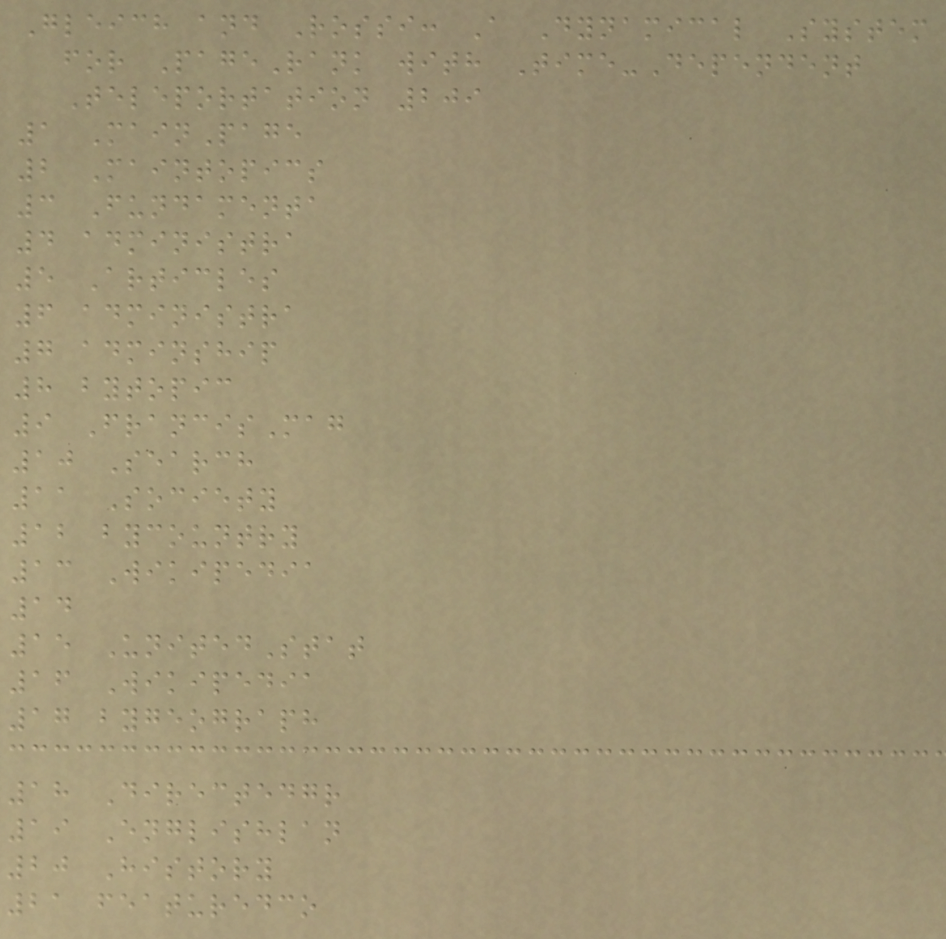Gleich and Rossi: A Dynamical System
for PageRank with Time-Dependent
Teleportation 209
1 MainPage
2 Maintopics
3 Fundamenta
4 administra
5 Articles
6 administra
7 adminship
8 bytopic
9 FrancisMag
10 Search
11 Society
12 bycountry
13 Wikipedia
14
15 UnitedStat
16 Wikipedia
17 bygeograph
18 Directedgr
19 Englishlan
20 History
21 featuredco
